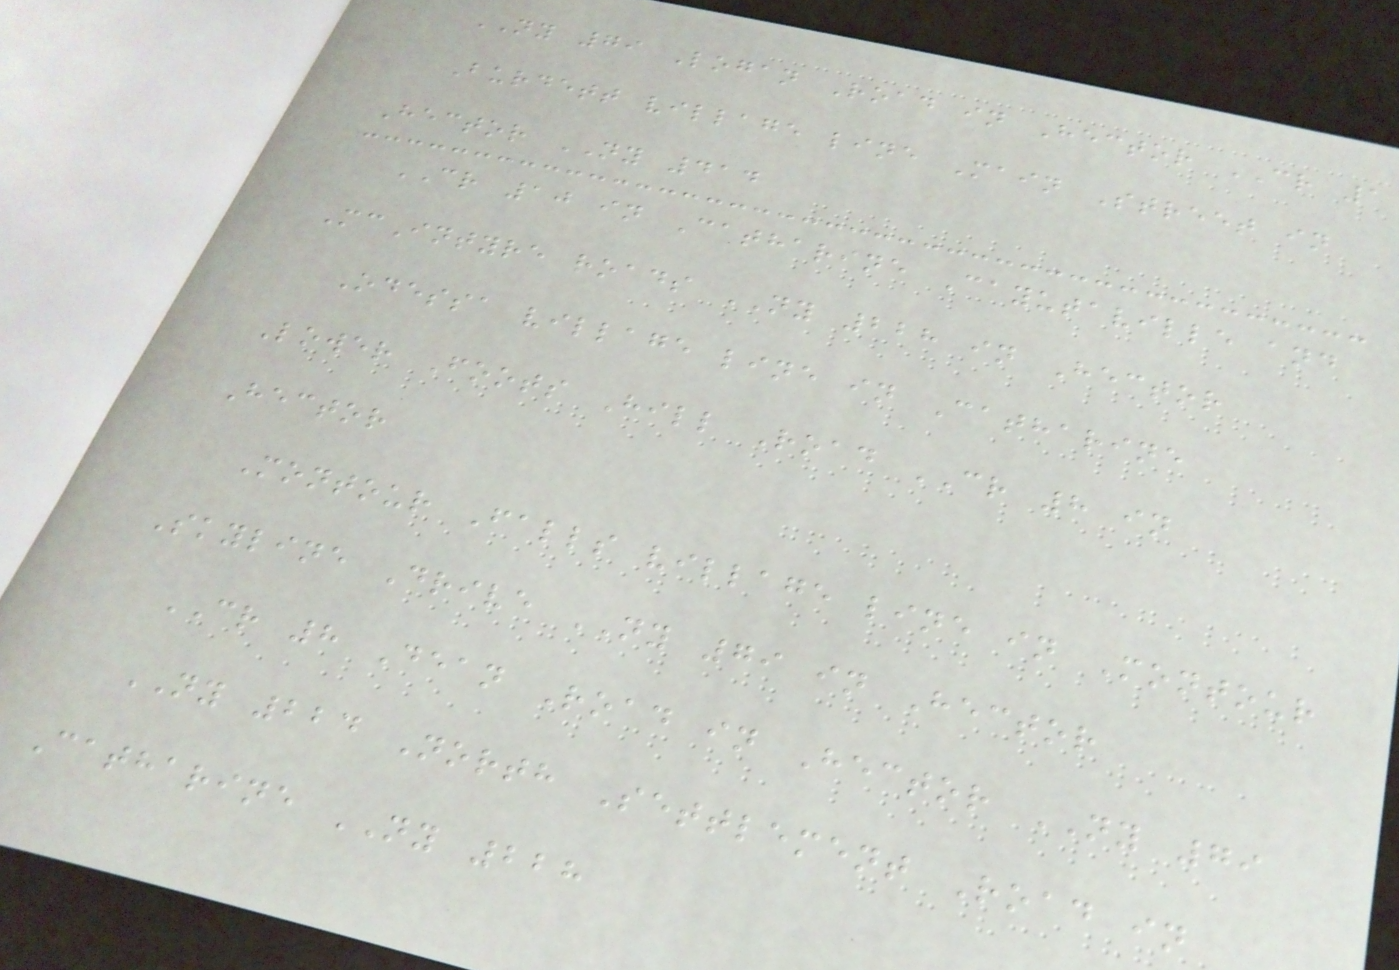NY 79 Logan Road in Hector CR 1
Burdett village line Main Street in
Hector NY 414
CR 10 in Catharine Cayutaville and
McIntyre roads NY 228 in Hector
Odessa village line in Catharine
Lower Foots Hill Road CR 8 in
Hector
Montour Falls village line in Montour
Skyline Drive NY 79 in Hector
CR 8 Dean Road in Hector NY 79
NY 224 North Settlement Road in
Catharine NY 228
